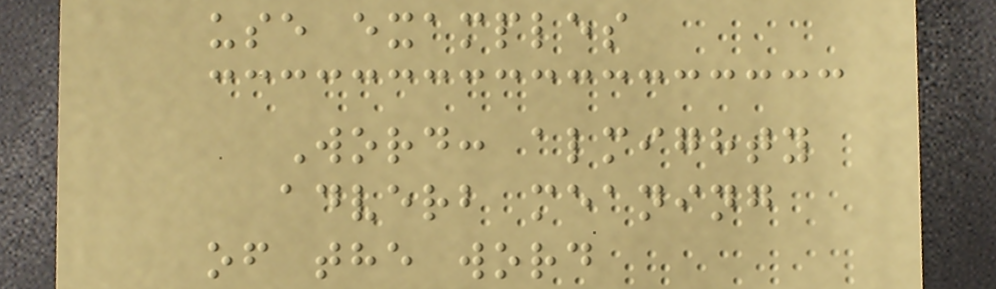use examples
Word: almighty
adverb meaning
of the word
